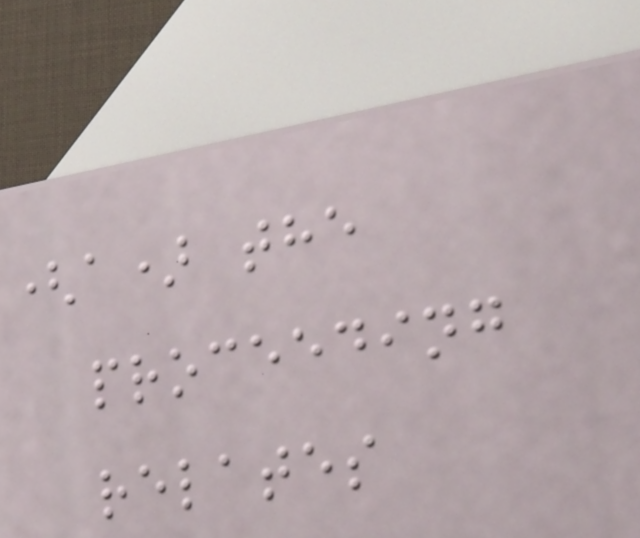(a) the
proceeding
relates
